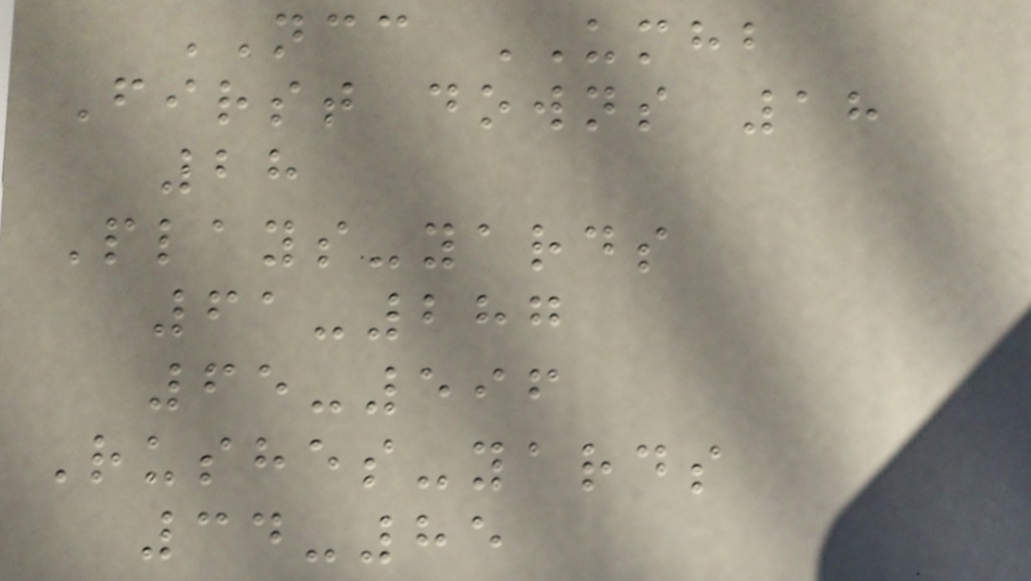NCC UMHB
First downs 18
28
Plays-yards
61-287
65-596
Rushes-yards
34-85
